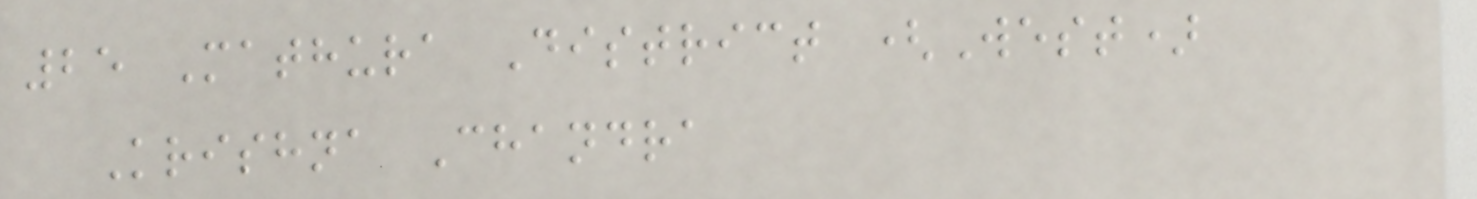25 Mathura District (West)
Krishna Chandra
